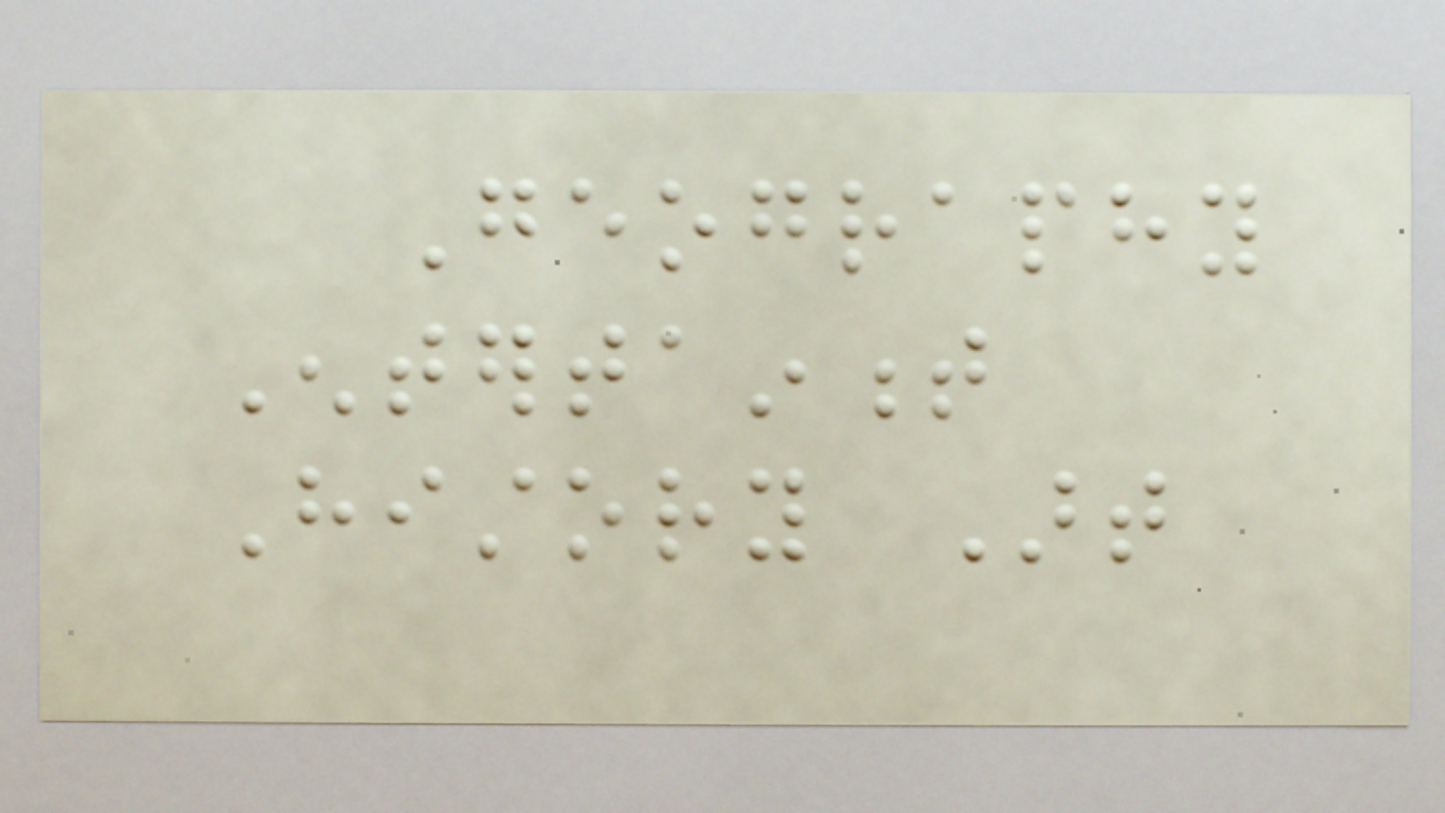Geography
Entertainment
History Art
